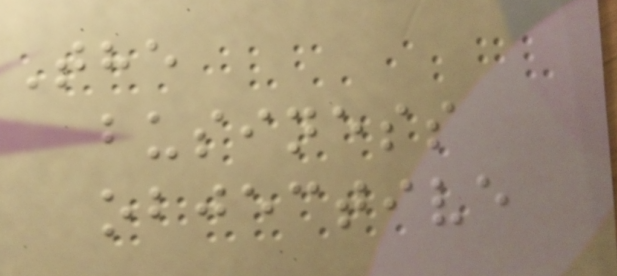The
business
objective
